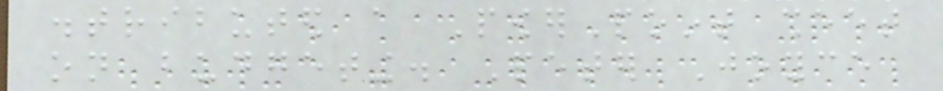distributed a PowerPoint sheet
on budgeting. Peter Joyce
